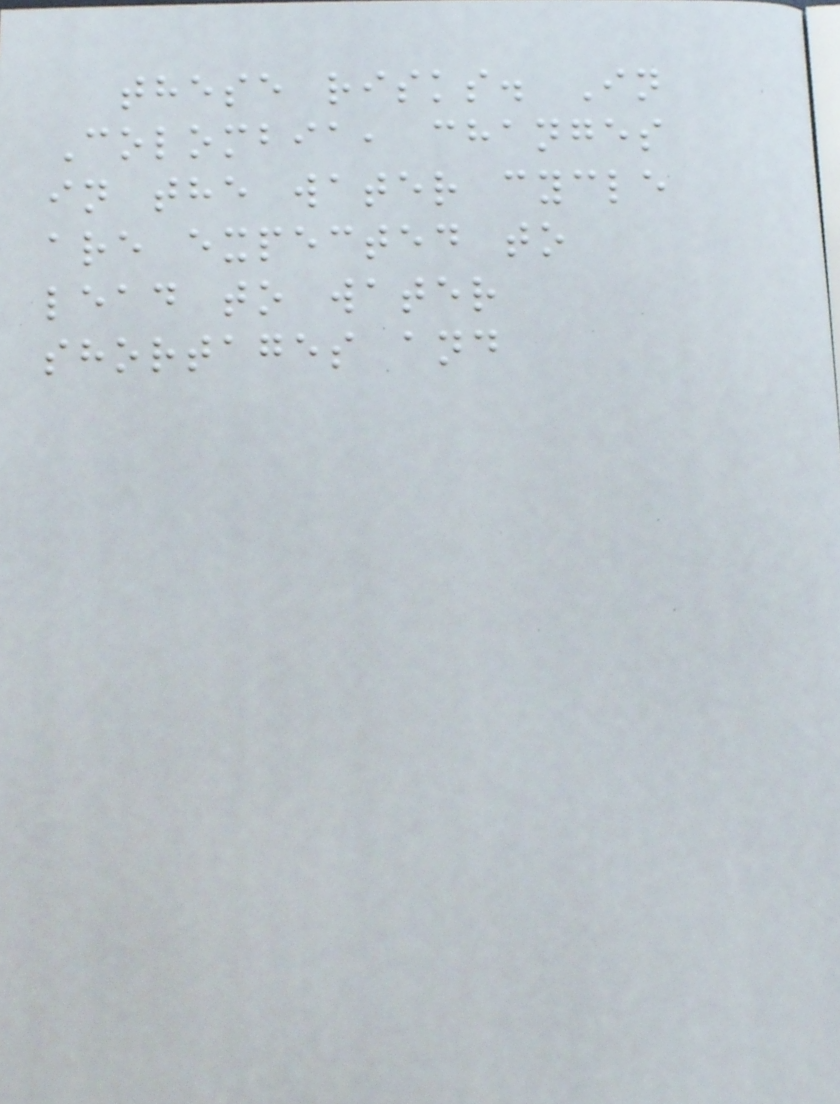these risks. In
Colombia, changes
in the water cycle
are expected to
lead to water
shortages and
